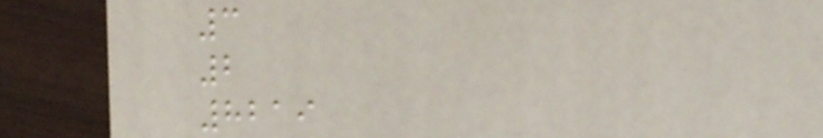3
2
8219
